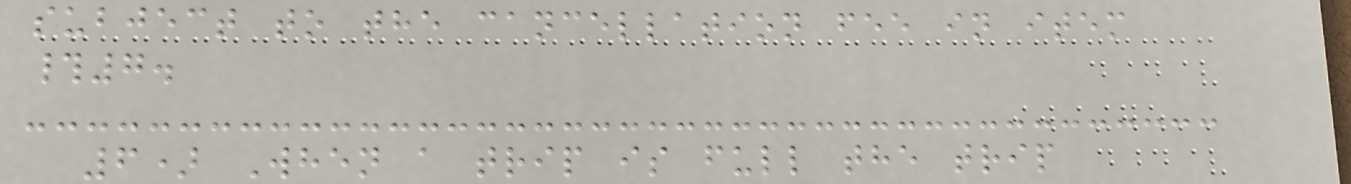subject to the cancellation fee in item
#7.
6) When a trip is full the trip
